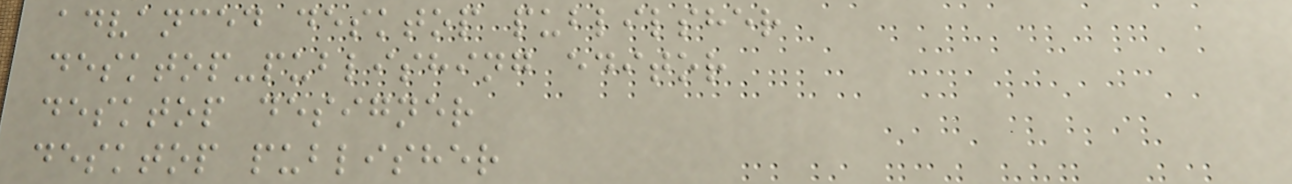advanced desktop publilsher
desktop-publishing editor
desktop designer
desktop publisher
